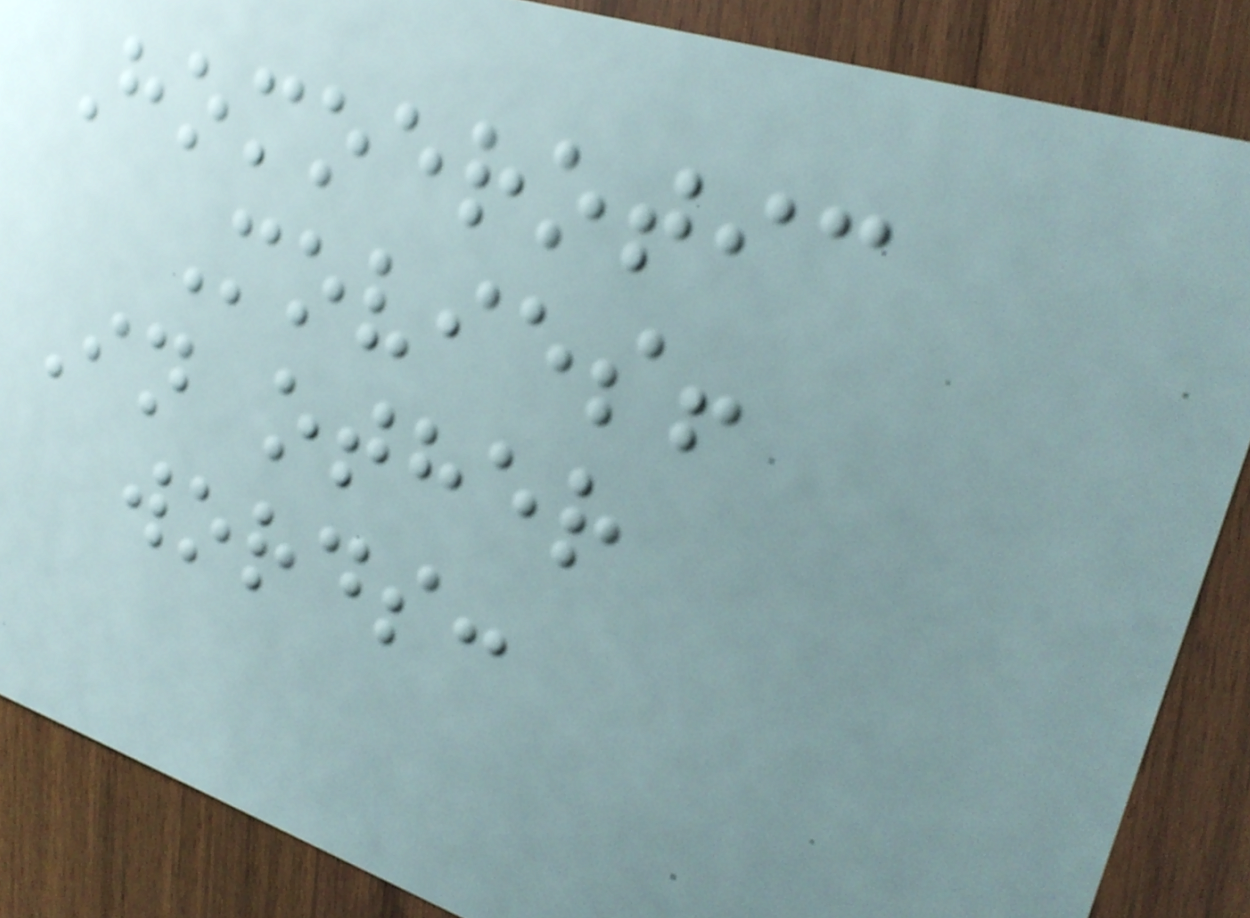Homoerotic
Movies!
In other
words:
